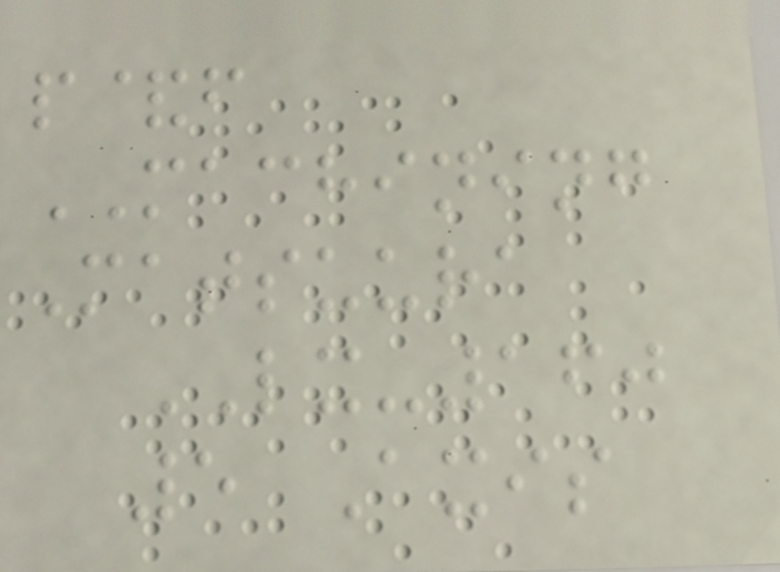p&f
MACHINING
Matsuura
LX-160
5 Axis
